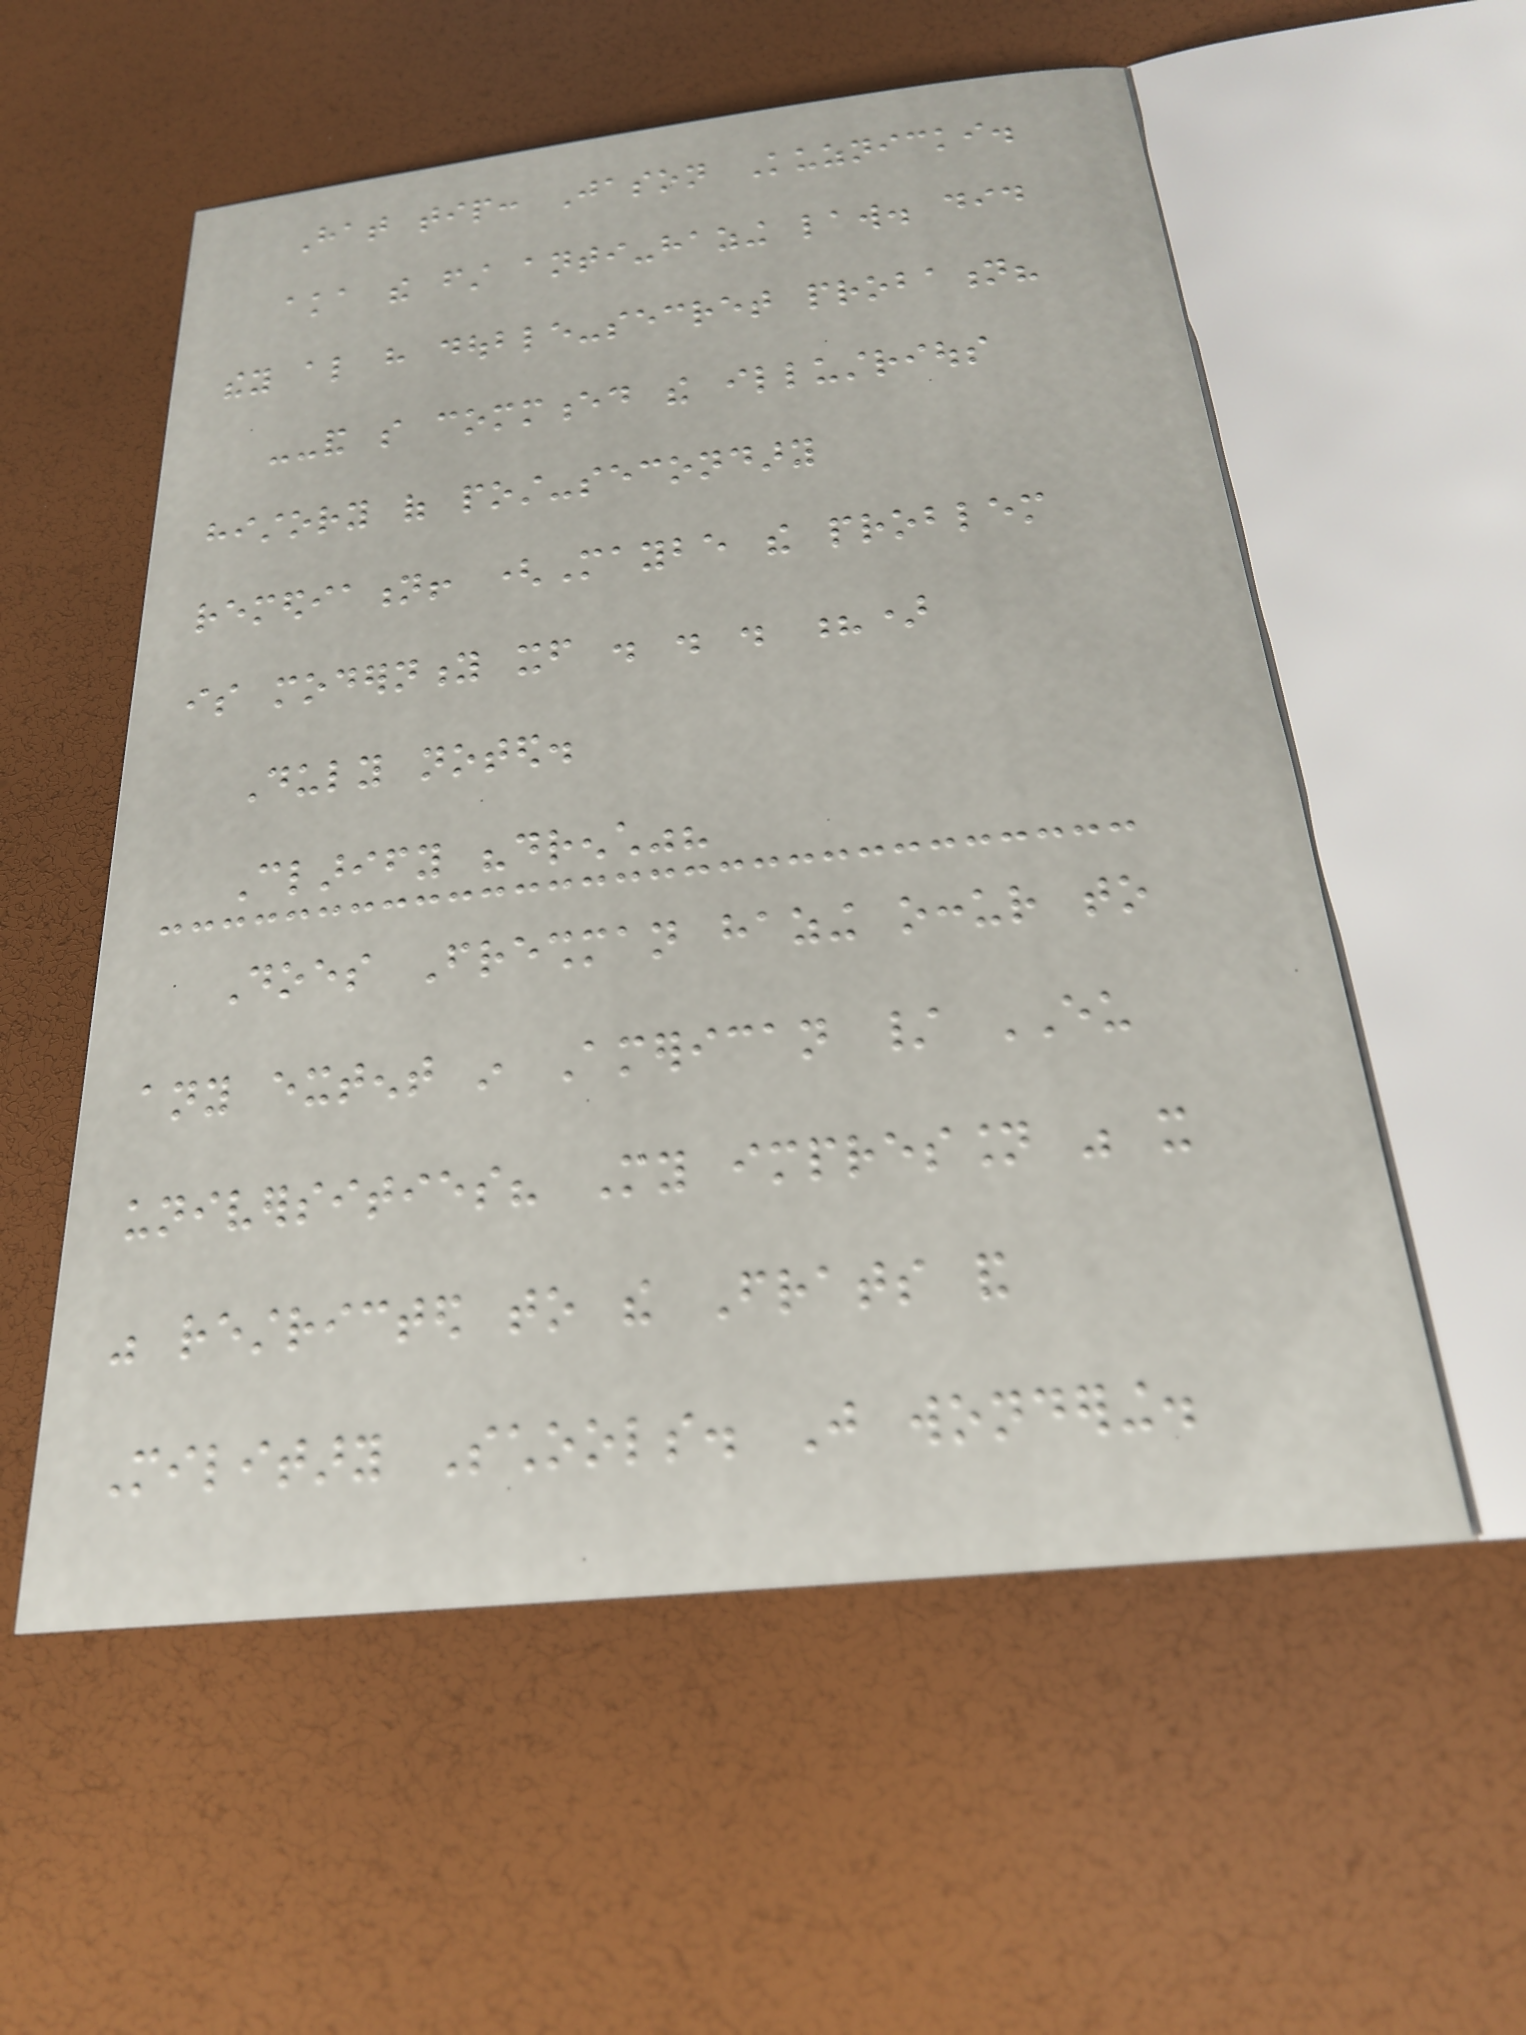Hat tip: Jason Kuznicki.
aka the first anti-hazing law. did
they also have double-secret probation?
--and so commenced the illustrious
history of post-secondary
remediation! (Maybe the problem
is modernity itself . . . ?)
Duly noted.
Clarify "drench"?
Does Freshman hazing occur to
any extent in American / EU
universities? My impression was it
was restricted to the Frats and
Military Schools. Just wondering.
